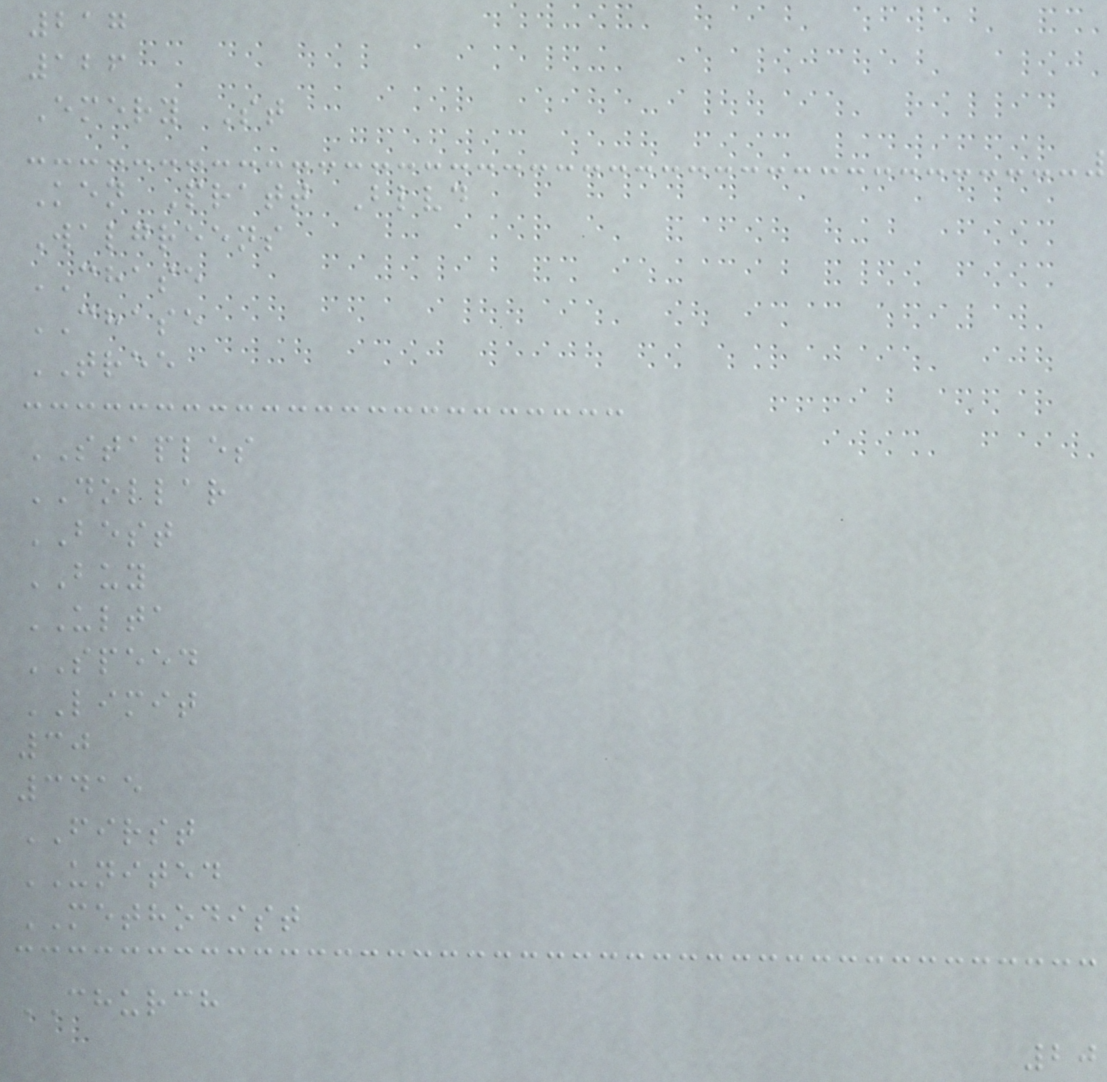217
126
Emery St
Ken Pratt Blvd
Walgreens
CHASE
CHASE
TREE
STAPLES
DOLLAR
BEST
BUY
ULTA
SPEED
LIMIT
30
3415
FIRST
UNITED
METHODIST
CHURCH
20
